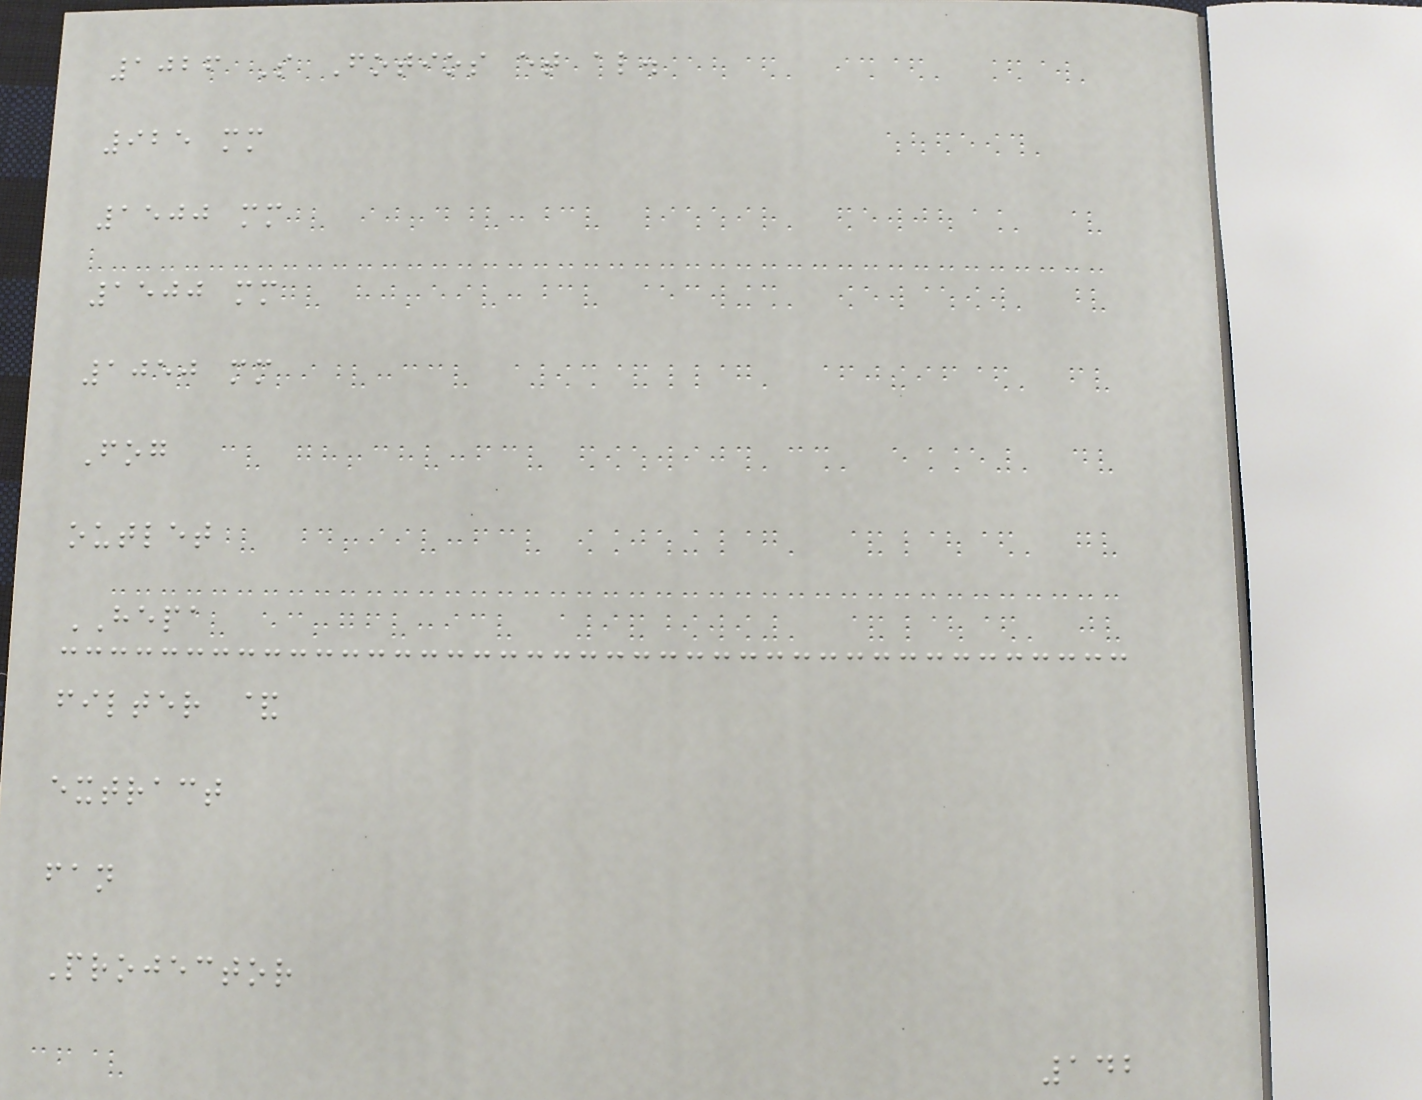1026 S Fotios et al.
925 mm
1500 mm
1500 mm
1050 mm
Fog
outlet
HEPA
filter &
extract
fan
Projector
142
